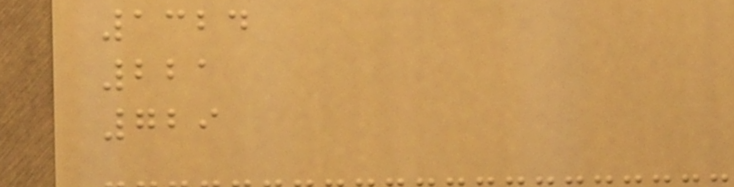1324
221
729
